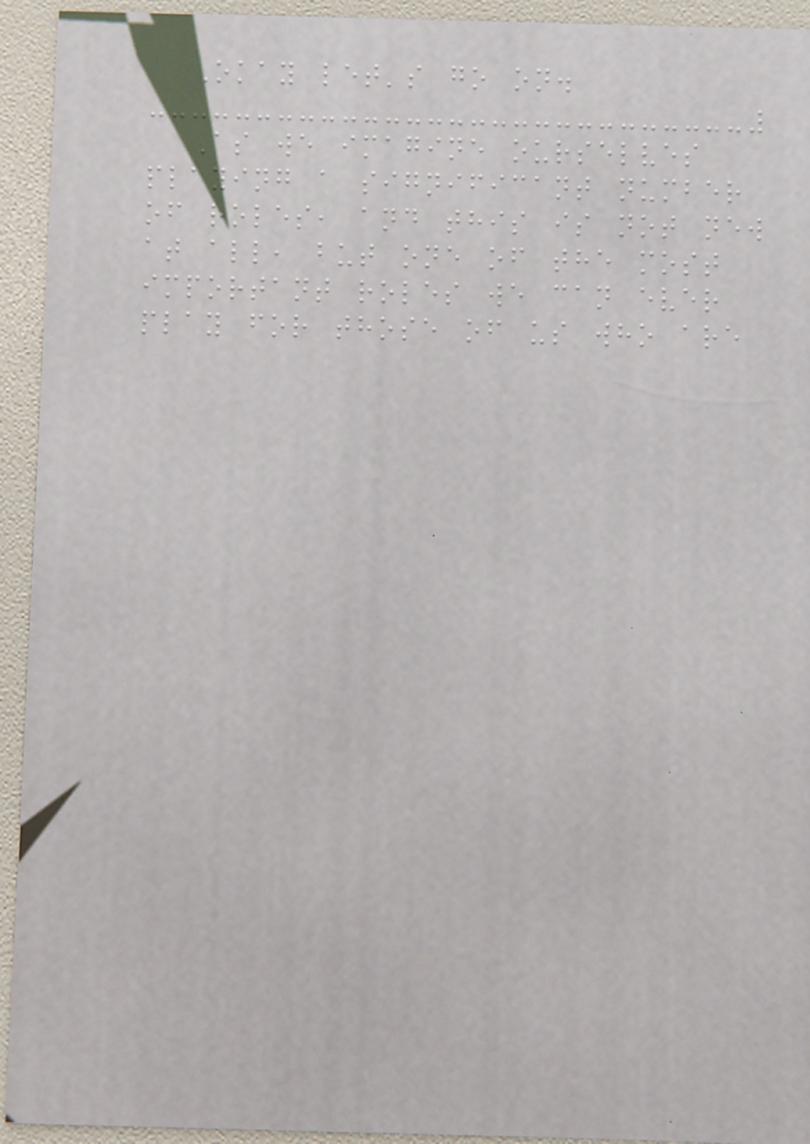Okay let's go on.
As we imagine ourselves
playing a significant number
of roles, and this is not new
at all, but one of the most
important roles we can ever
play for those of us who are
